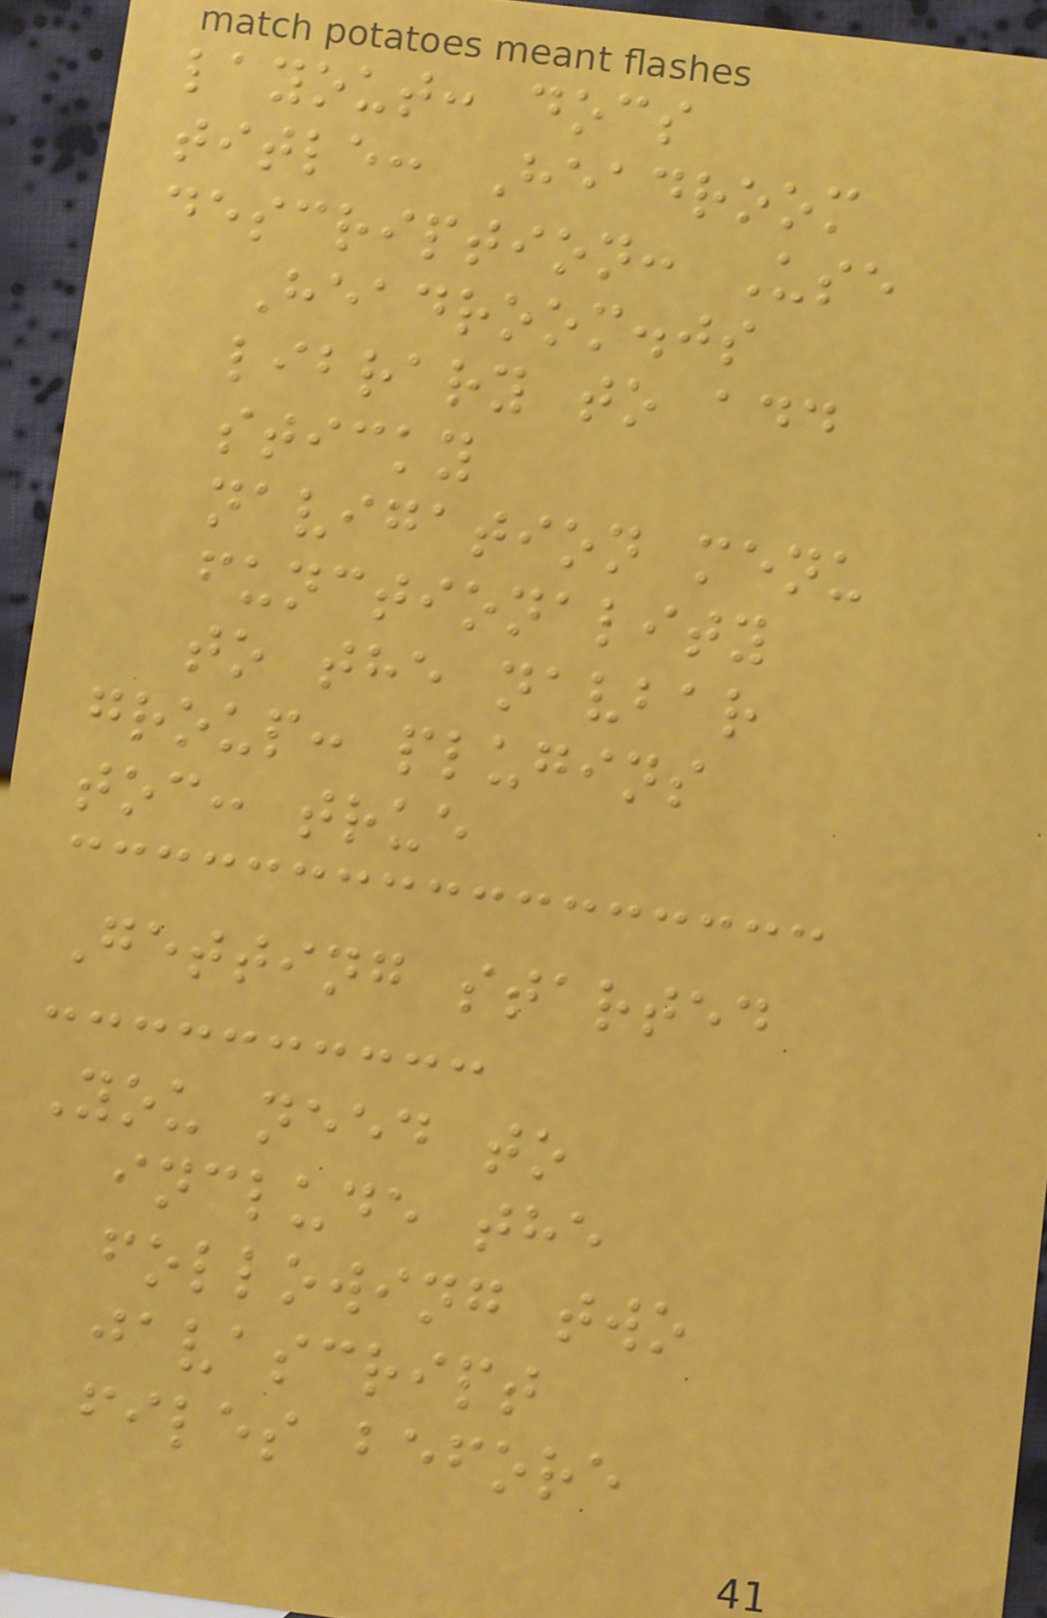layout: docs
title: Headroom
description: Use
Headroom.js
library to add
sticky
navigation menu
functionality
to the navbar
group: plugins
toc: true
Getting started
You need to
include the
following two
javascript
files before
